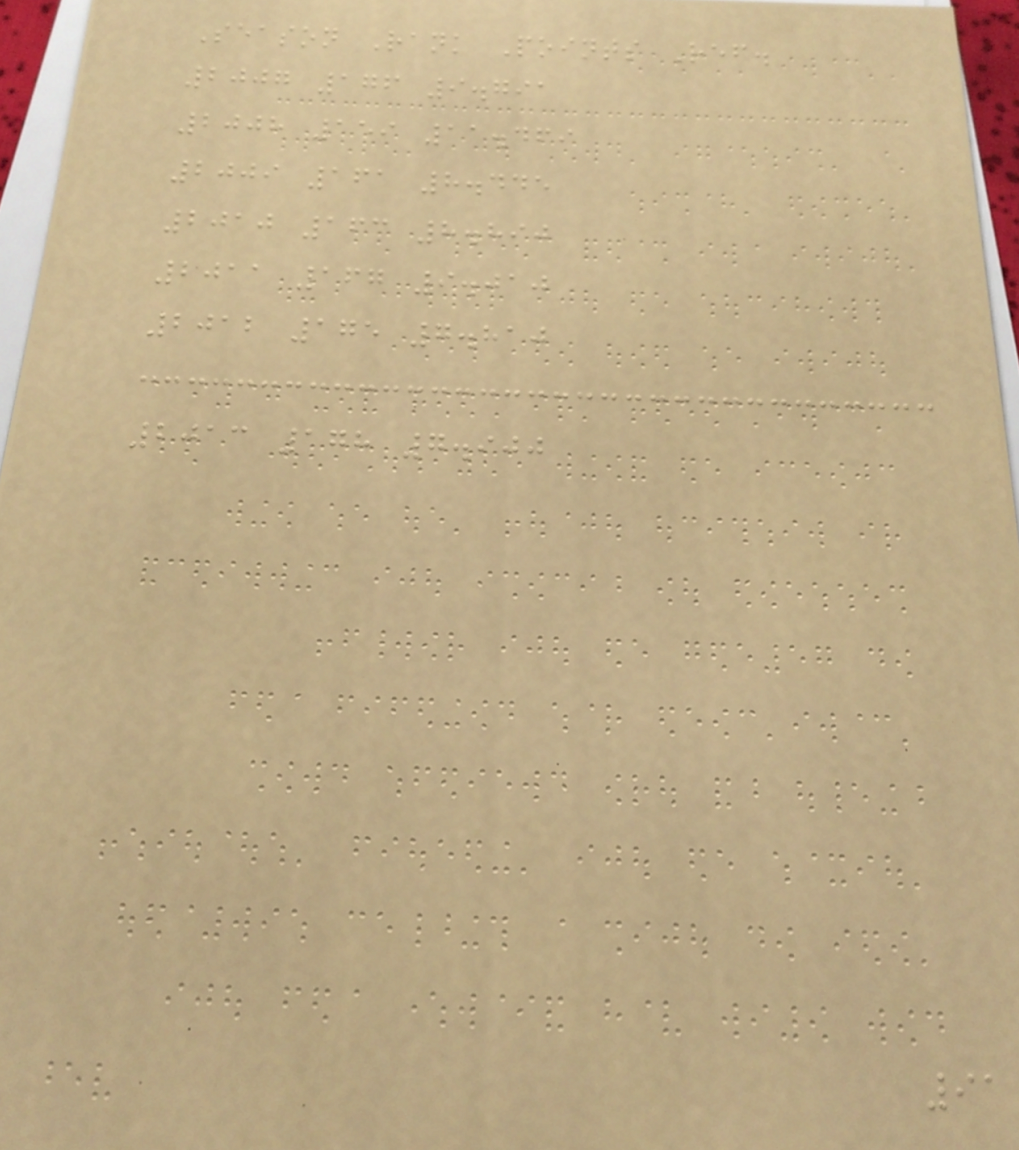Season Rank Points Ref.
2007 176 9.791
2008 159 11.469
2009 161 8.445
2010 163 8.890
2011 167 9.010
2012 175 7.810
2013 178 7.900
91
